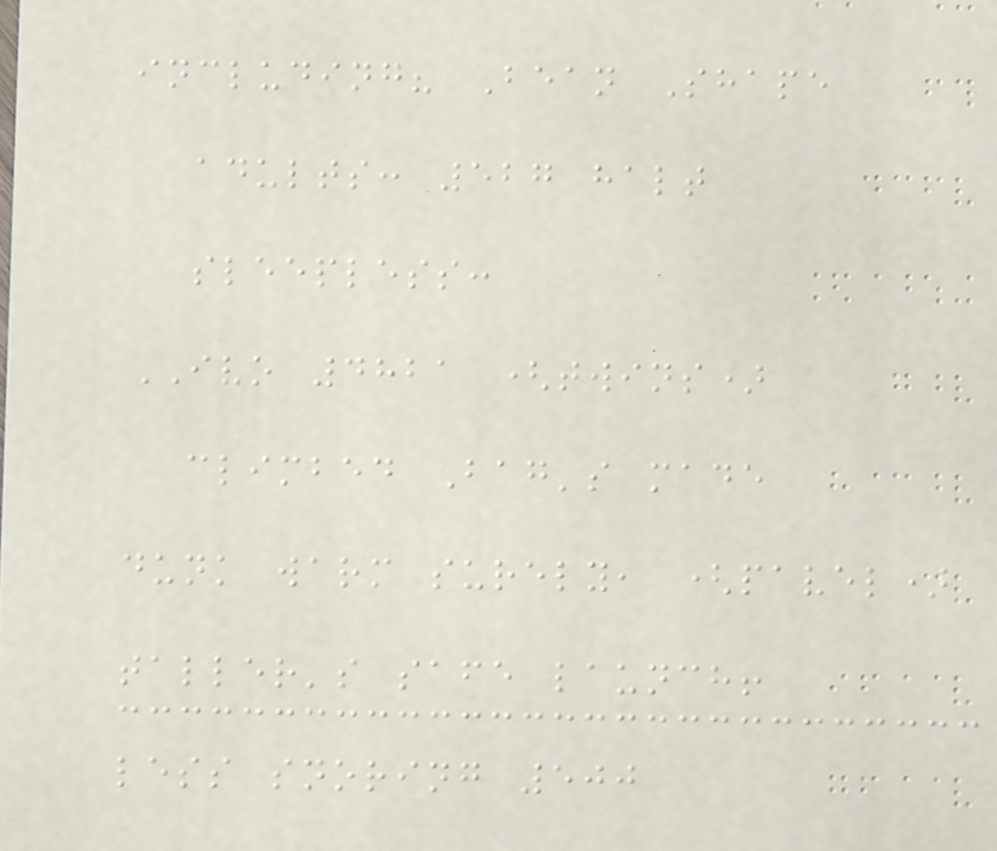including? Bean Shape
adults: 527 halt
sleepless:
IVO 4821 (twins)
climbed Bag's made
dunk warm surely, (pavel)
taller's safe launch!
less snoring 500
